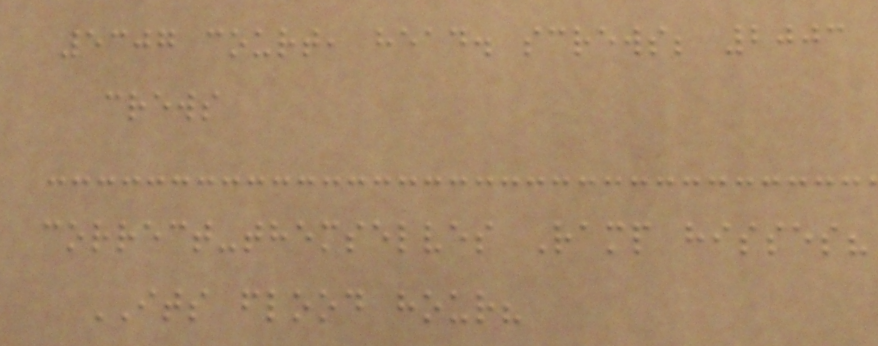5307 court, head. screws; 2003
crews
correct-themselves Ramp hisses?
ITS flood hour?
